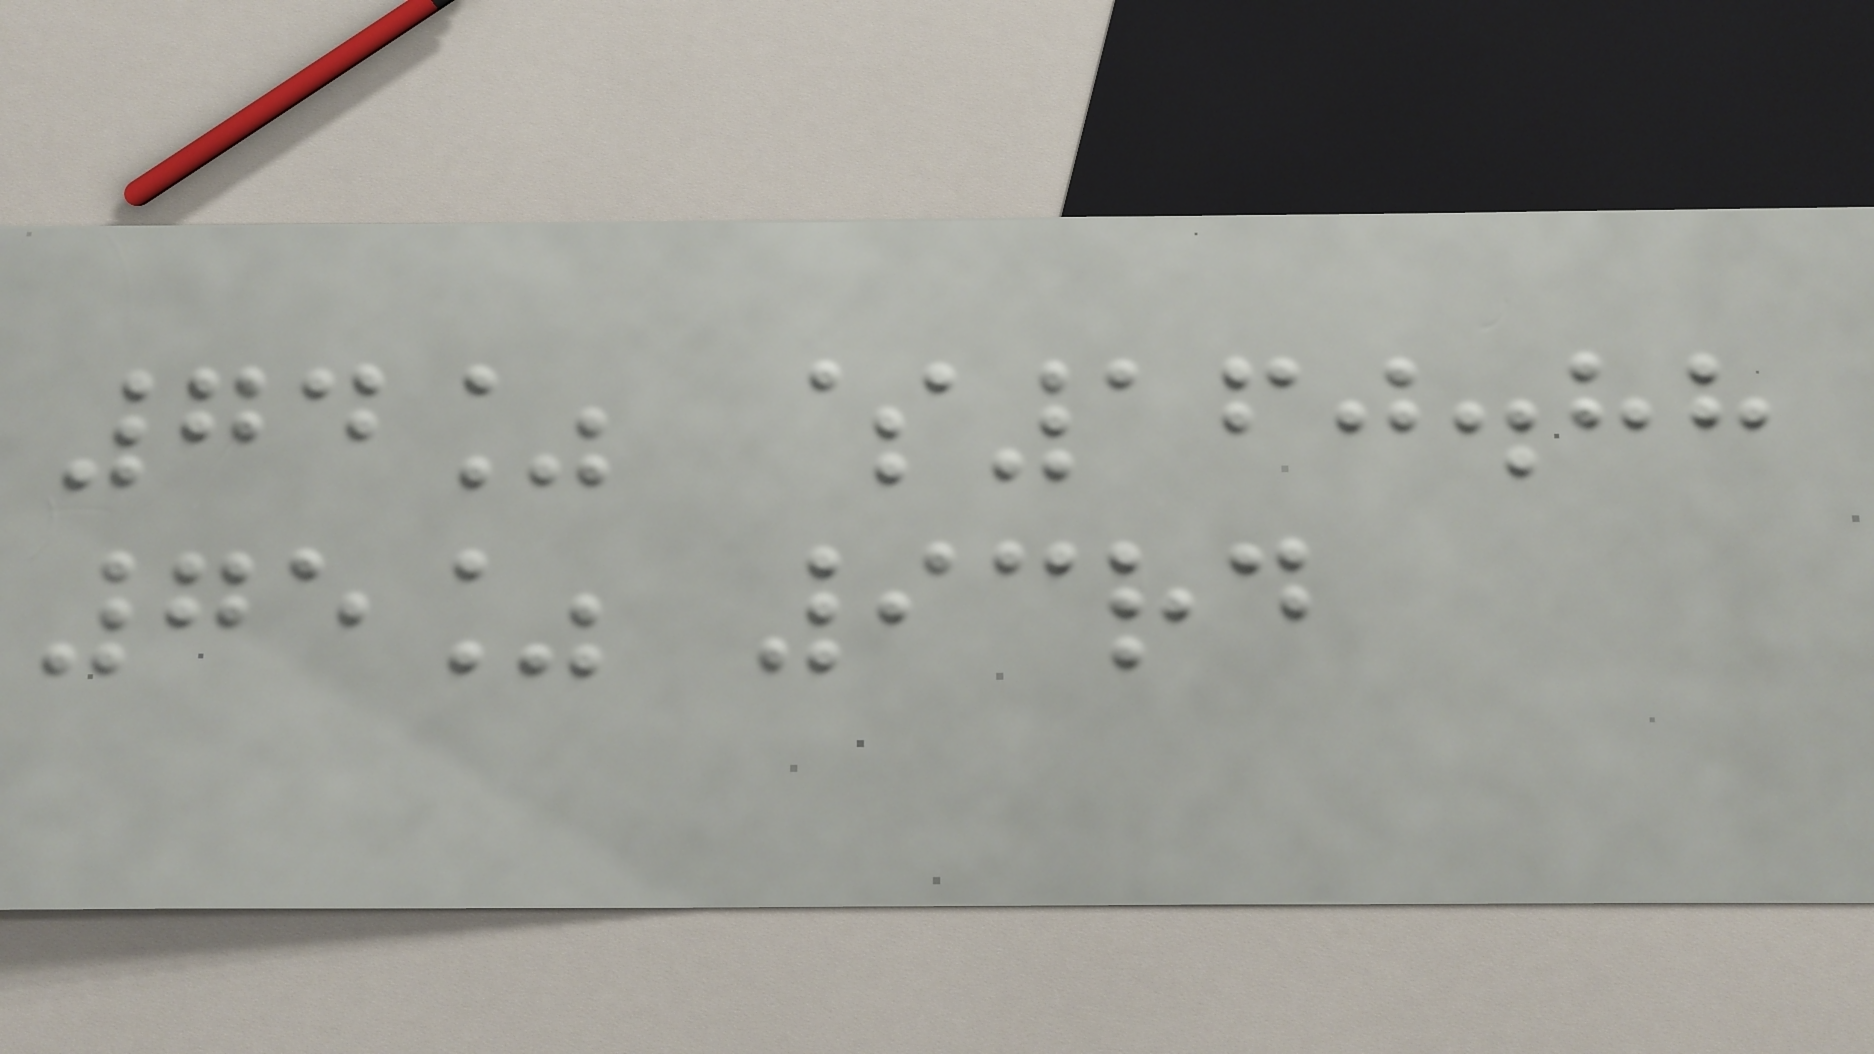74% $160.88
75% 93rd
